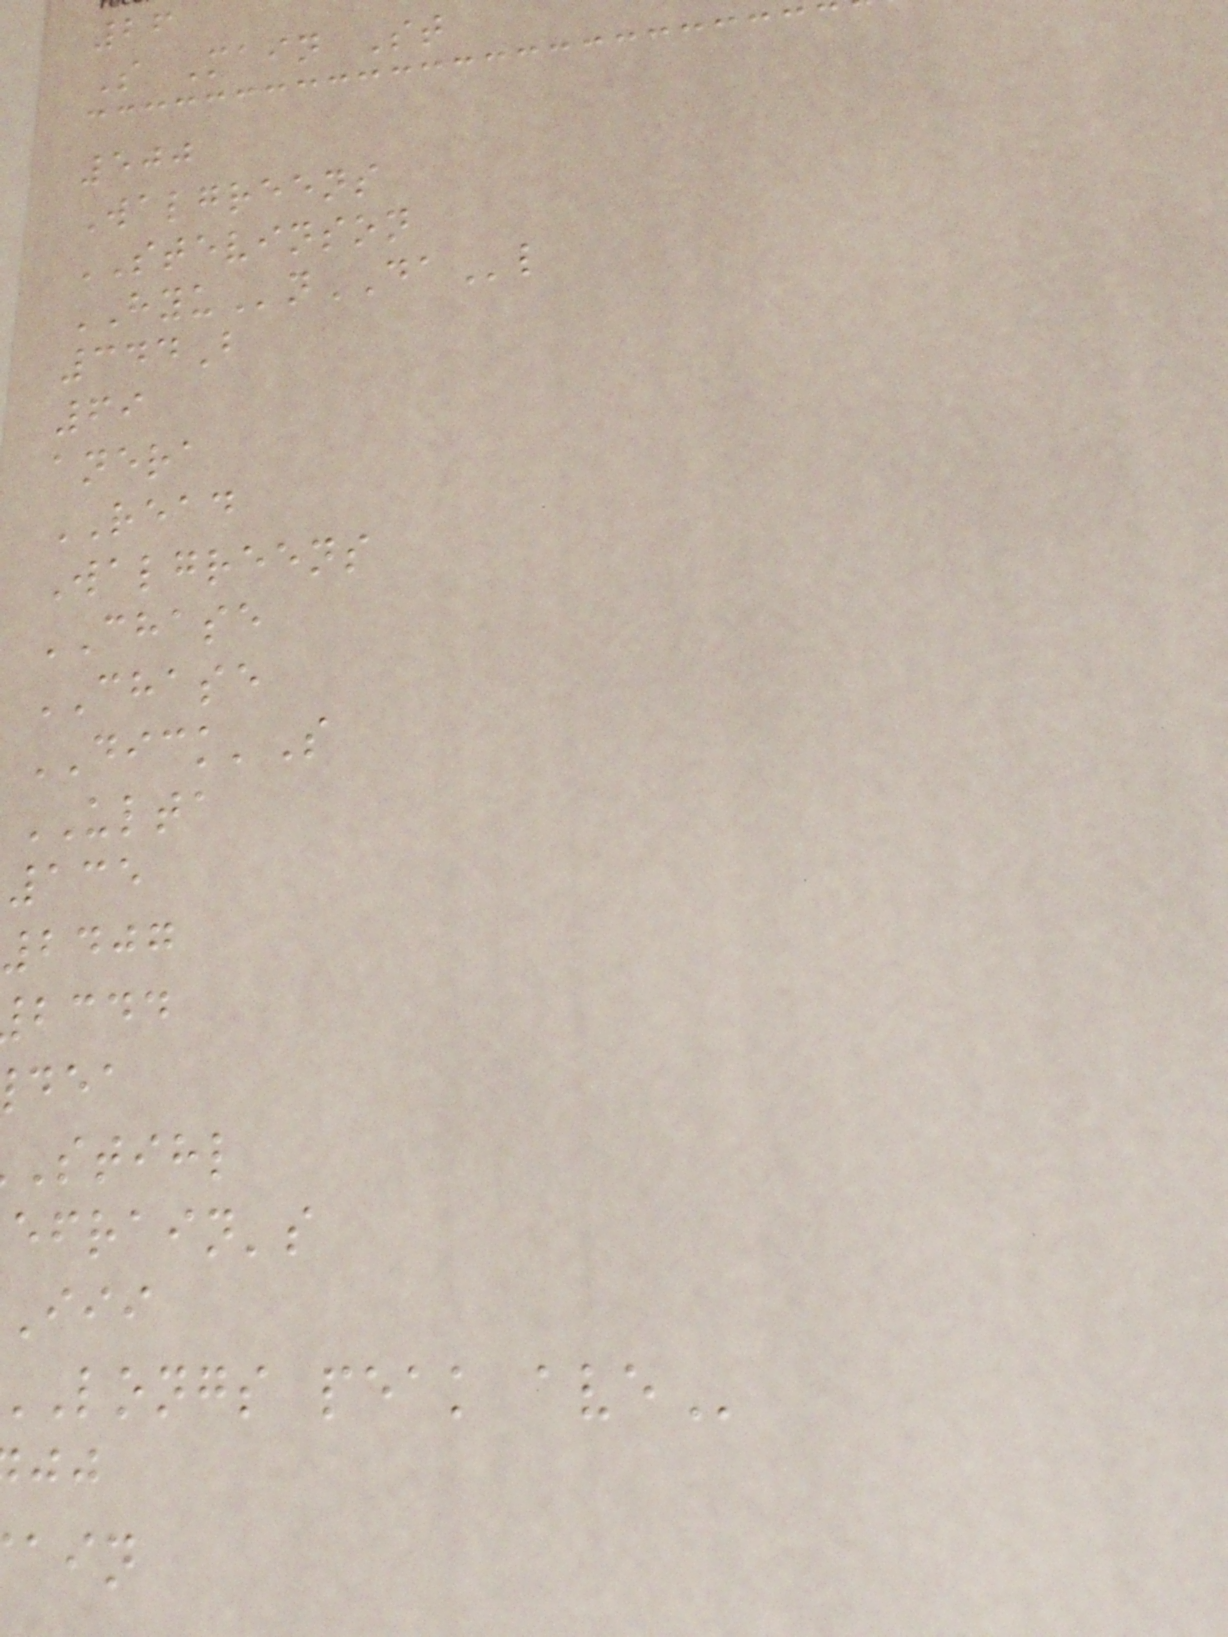26
S Main St
500
Walgreens
STEVINSON
HYUnDAl
344B
69
anera
READ
Walgreens
CHASE
CHASE
DICK'S
ULTA
135
2407
bcdd
stihl
efrain's
longs peak
